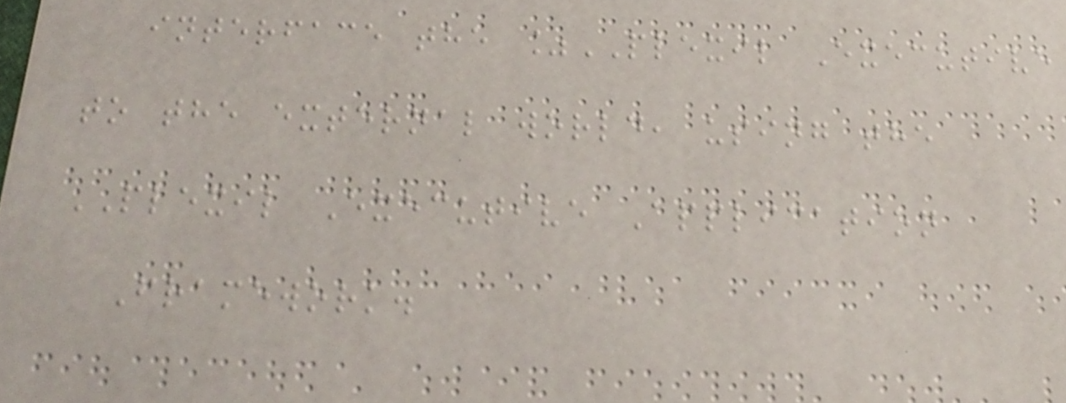interface the %PLEXIL Executive
to the external world, using the
PLEXIL Executive Application
Framework.
